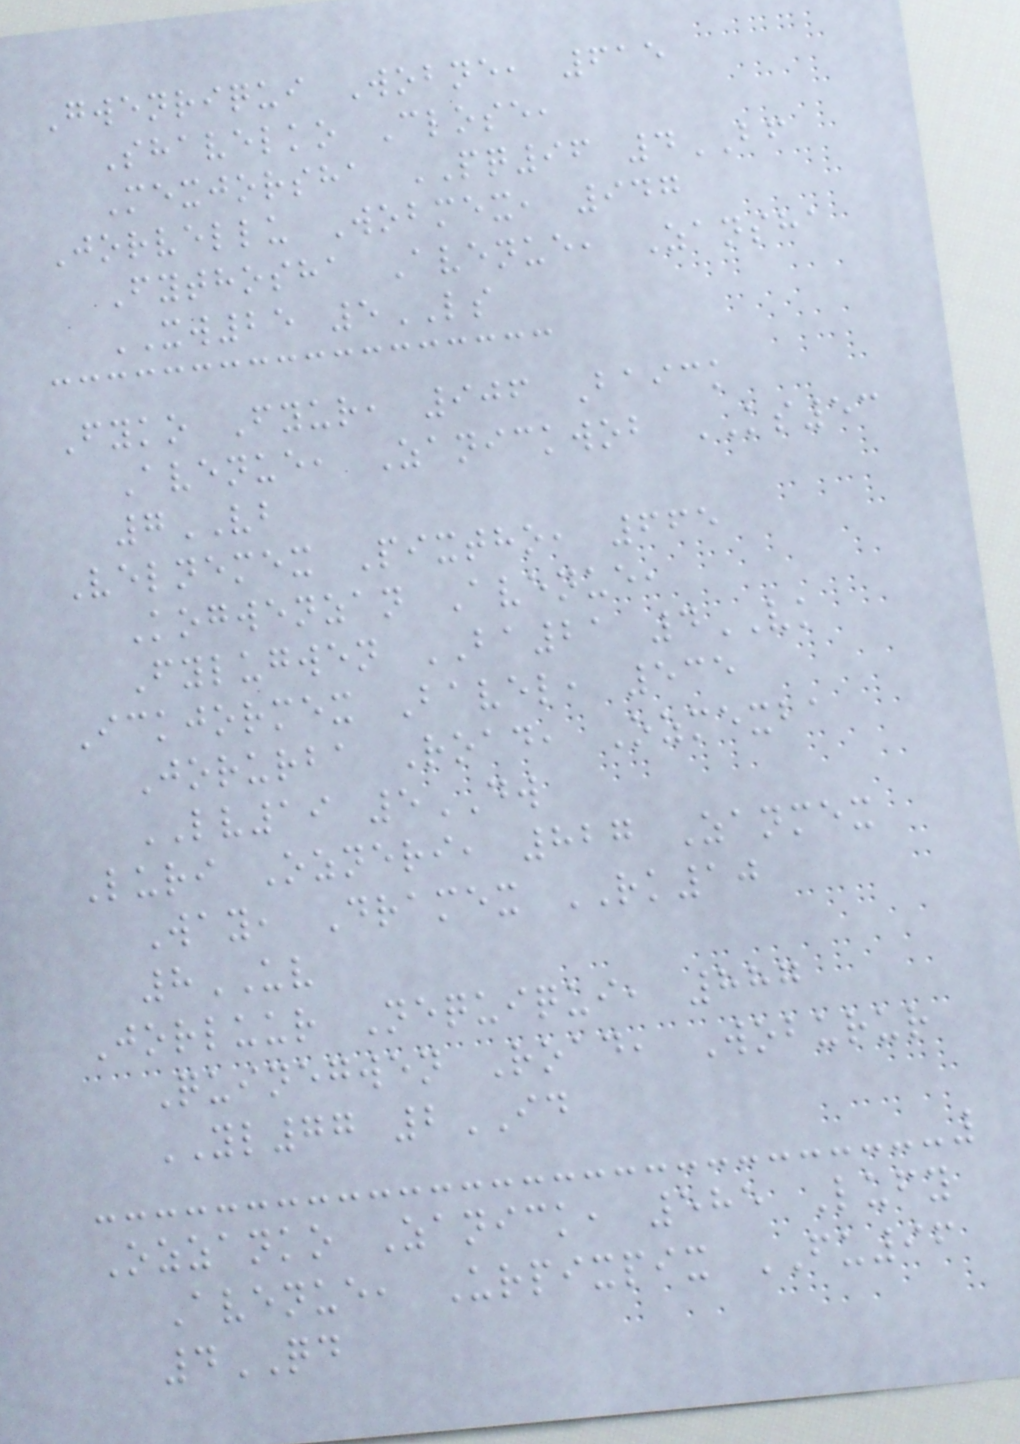Gwenriqui Wobne, 615
Shavelko Close,
Mexjorsha PQ96 4BF
Jorvellu Wobmex, 947
Fythosha Avenue, Zansha
XW25 5LS
Fyko Fyur, 906 Baick
Avenue, Zanickwob KS53
7VB
Velnemex Pixtho, 665
Kogwenzan Avenue,
Fylugwen BA21 4VK
Ickjormex Bavel, 535
Jorurba Road, Ozmexba
LV19 5DW
Luri Ozneri, 827 Zanmex
Way, Dramex RK10
8UV
Jorluur Nequiqui, 887
Quinegwen Road, Woburur
YL77 2ID
Ozzanko Zanick, 585 Lufy
Avenue, Urpixpix FU96
4QD
